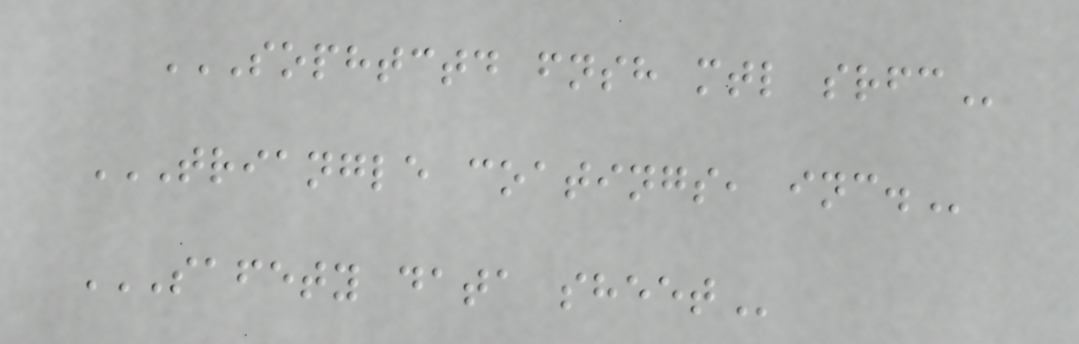SOPHTCTD FNSH MTL SRFC
TRIANGLE COATINGS, INC.
SAFETY DATA SHEET
